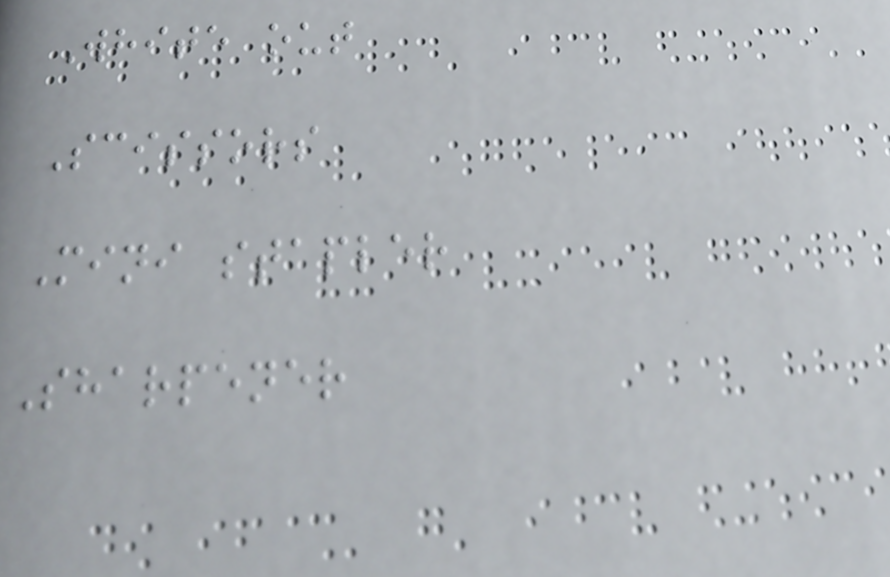White out
Scissors
Mini stapler
Sharpener
